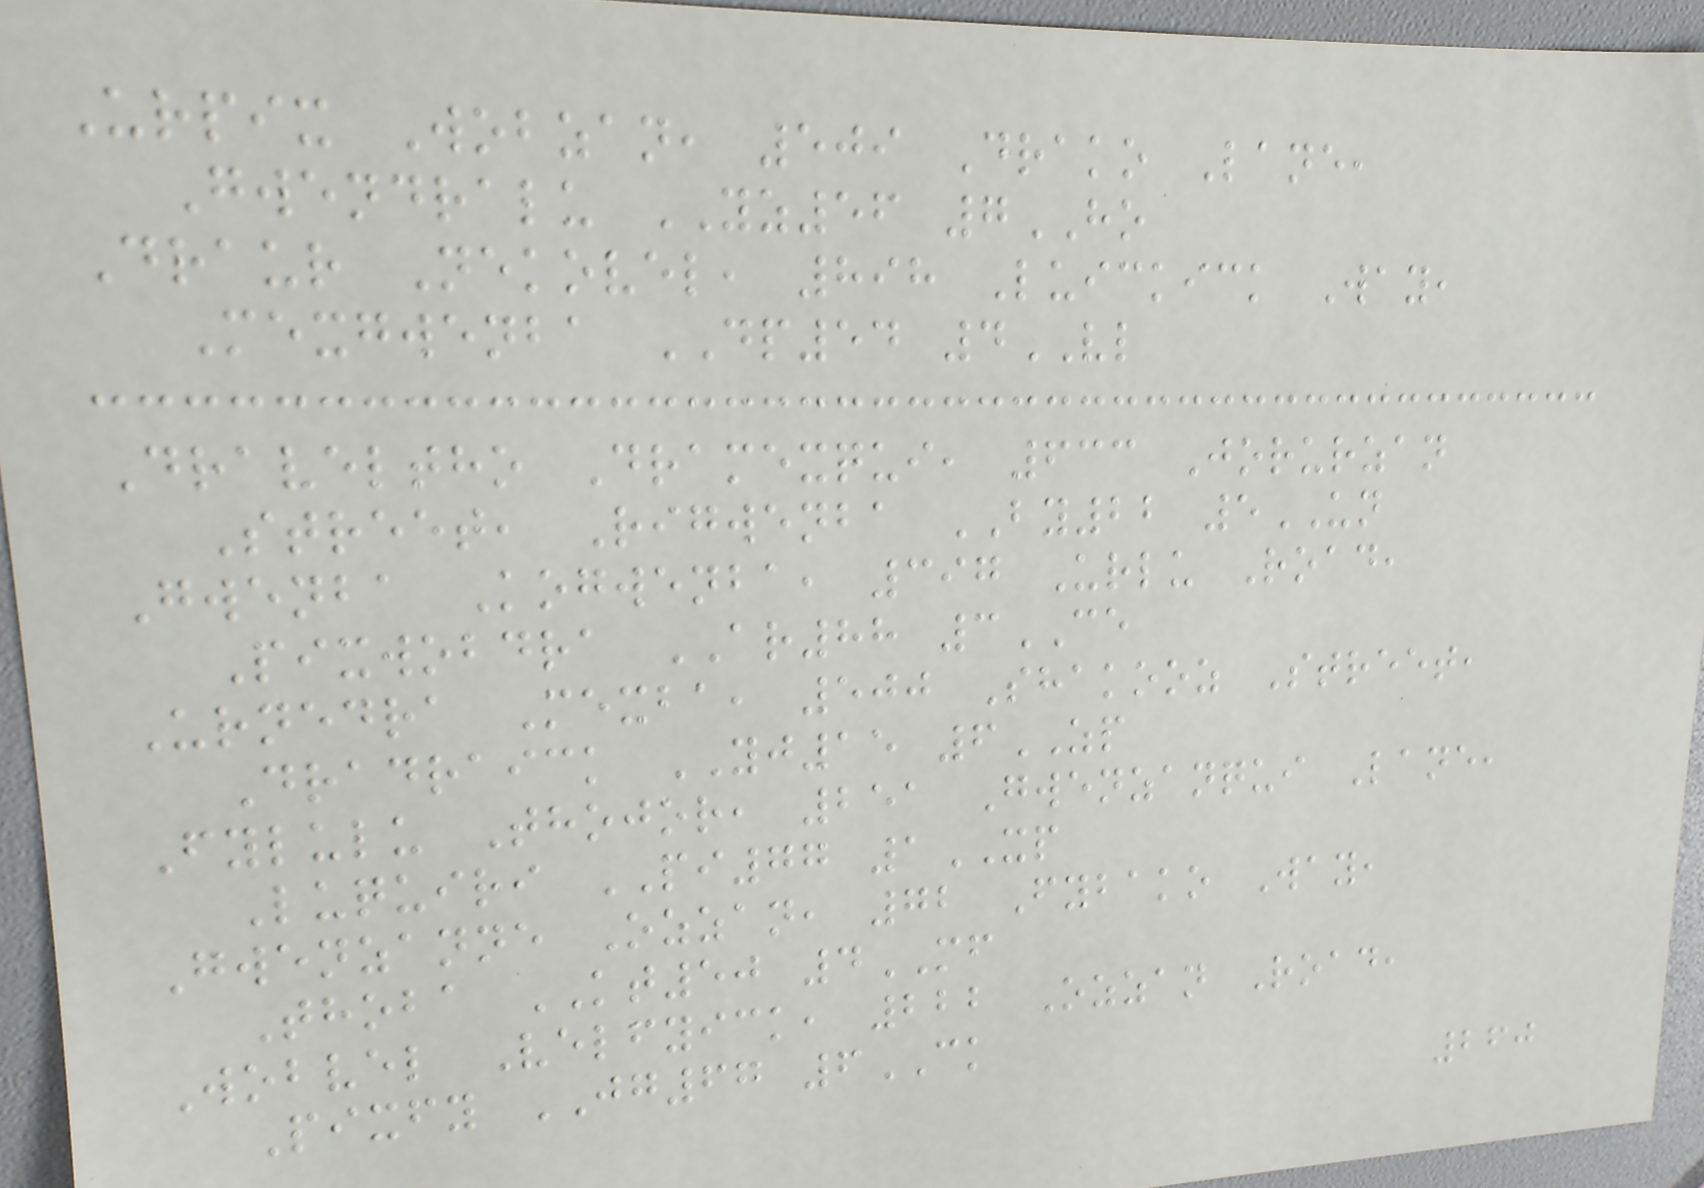Urpix Wobzan, 509 Drako Lane,
Gwendralu YZ56 7HO
Draur Nekovel, 898 Luickick Way,
Mexgwenba DP54 4VL
Draveltho Dramexqui, 633 Jorurzan
Street, Rigwenba BY22 5UN
Gwenba Kogwenba, 397 Urlu Road,
Pixwobdra AR88 3CE
Urnedra Mexba, 500 Shakooz Street,
Dradraick YJ15 6ZP
Fylulu Thojor, 251 Gwenzanqui Lane,
Luquiri PI77 1XP
Gwenzanne Ozzan, 72 Fybako Way,
Thoba KT50 4MF
Wobvel Velfyick, 222 Ozzan Road,
Pixfy JG67 6CK
260
